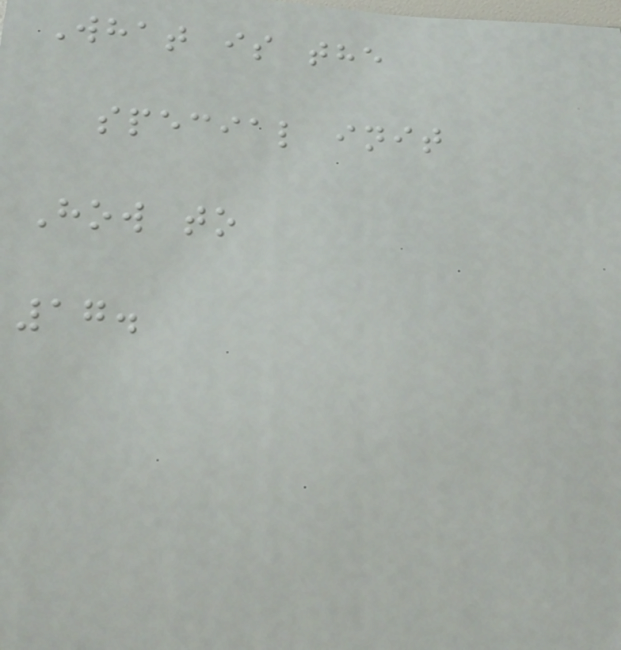What is the
special init
How to
17.
